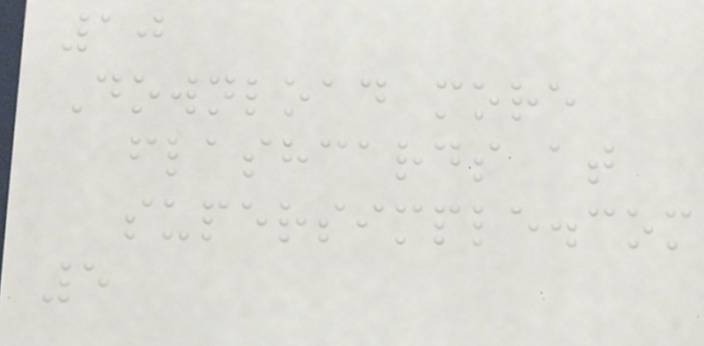10
Download more
flashcards at
supersimple.com
5
